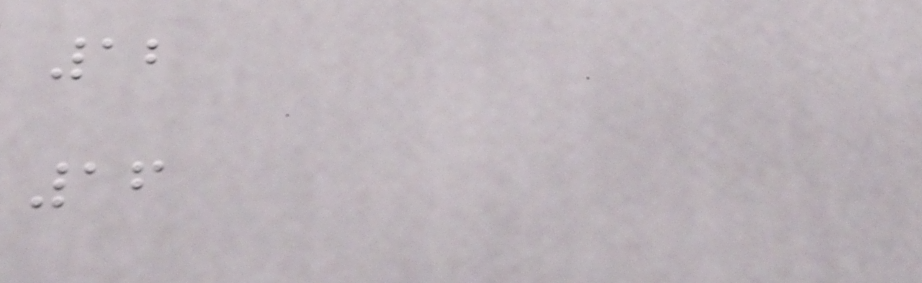12
16
